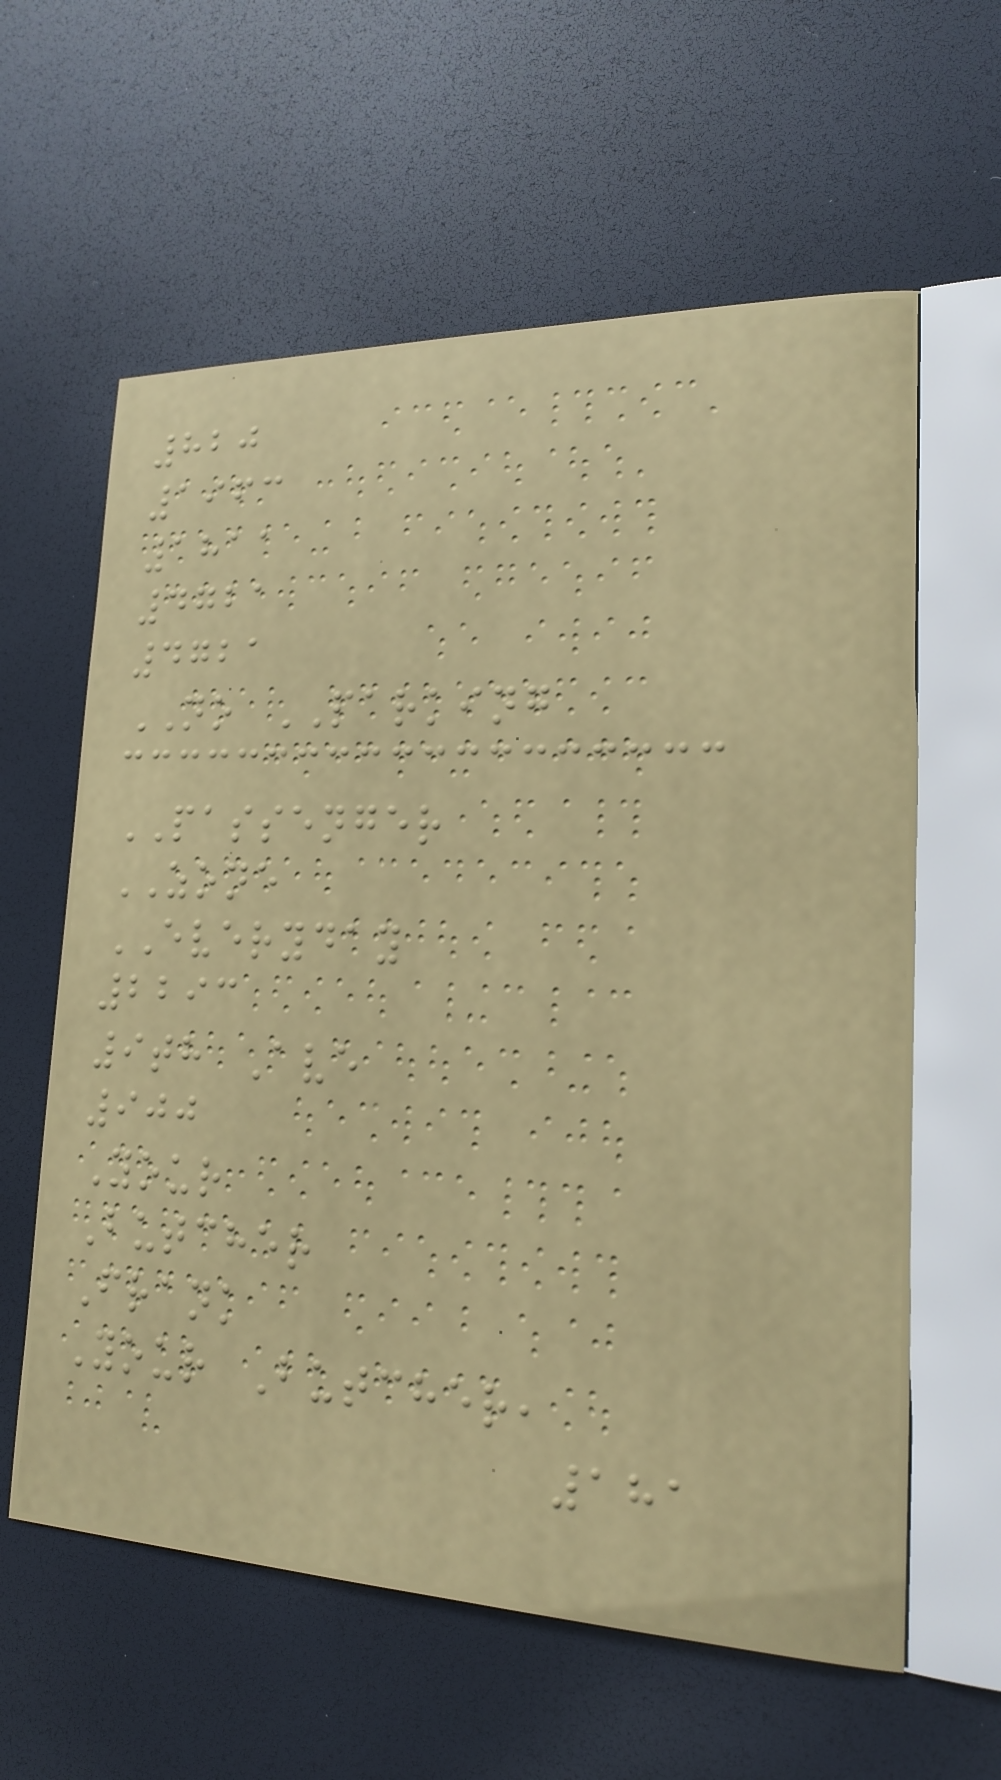820
1963
1811
4721
4721
NO PARKING
PASSENGER
ZONE
EVERYDAY
2293
9th Ave
900
Your
Butcher
Frank
Your Butcher,
181
